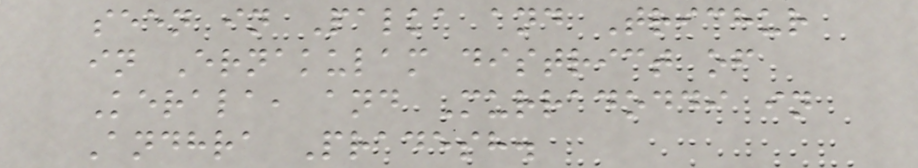seen in Palka and Trichur
in Ernakulam district of
Kerala, and Murradoddi in
Andhra Pradesh.
